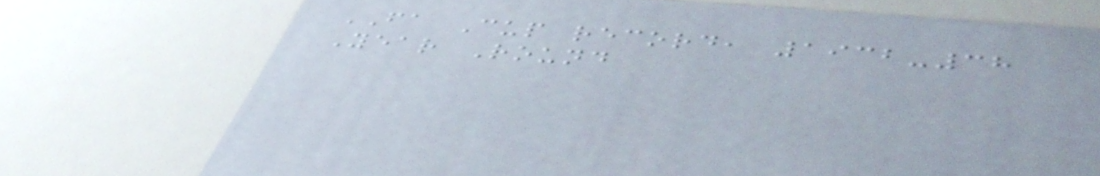FA Cup record, 1932-38
Year Round
